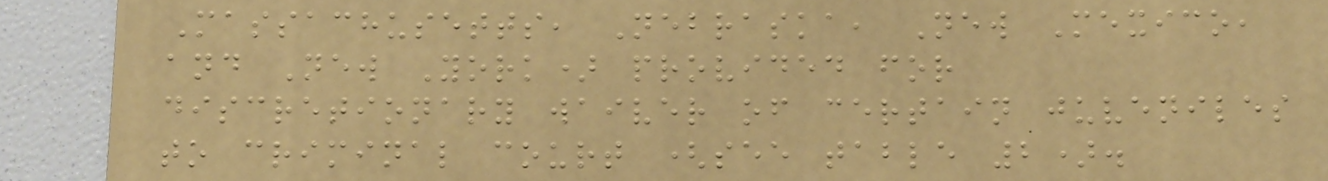Massachusetts, Nebraska, New Mexico,
and New York) provided for
discretionary waiver of certain juveniles
to criminal court (see table 2).
